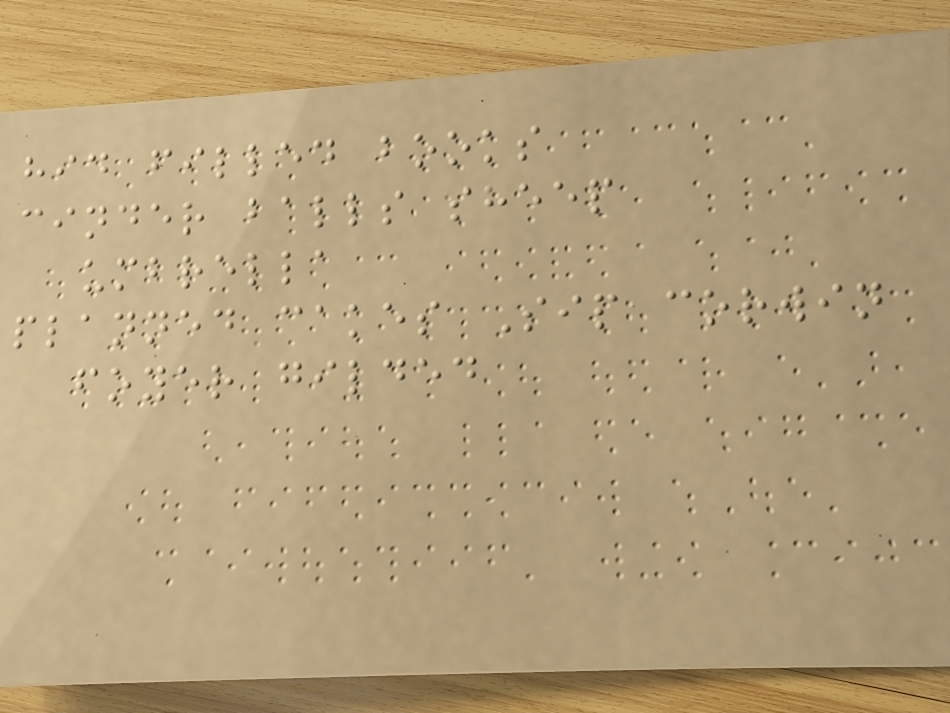hid filled books
cinder balls sheep
umbrella
planned cakes Sip corwin
foyer gilded
